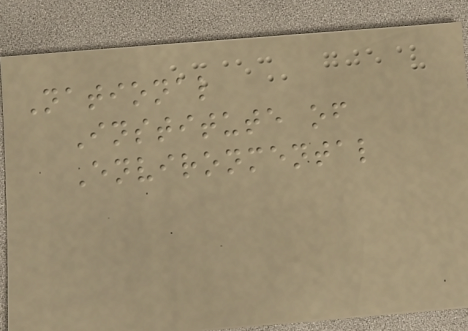National
Institute of
Environmental
